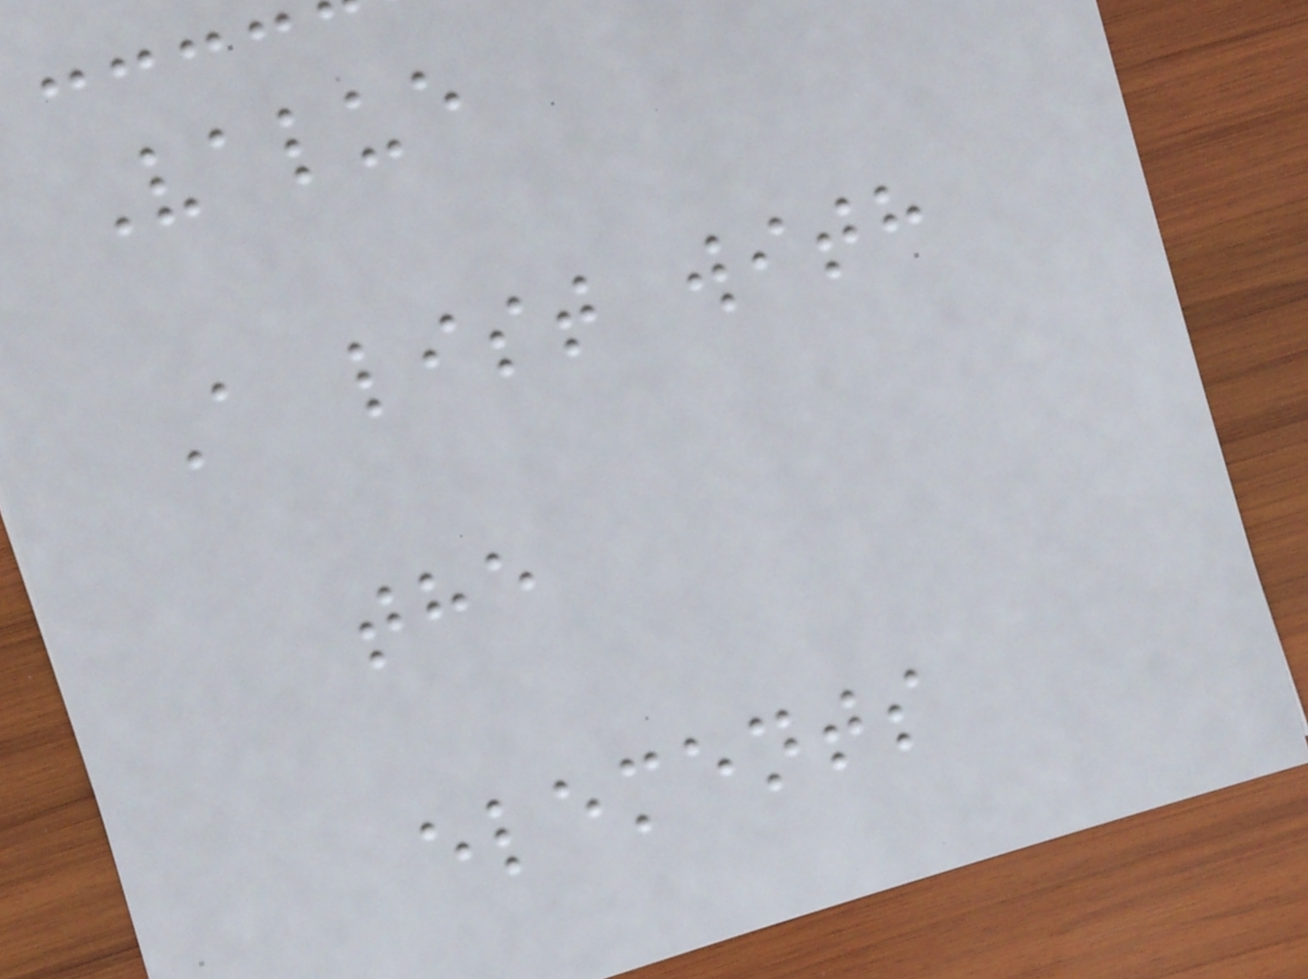Value
A list with
the
elements
